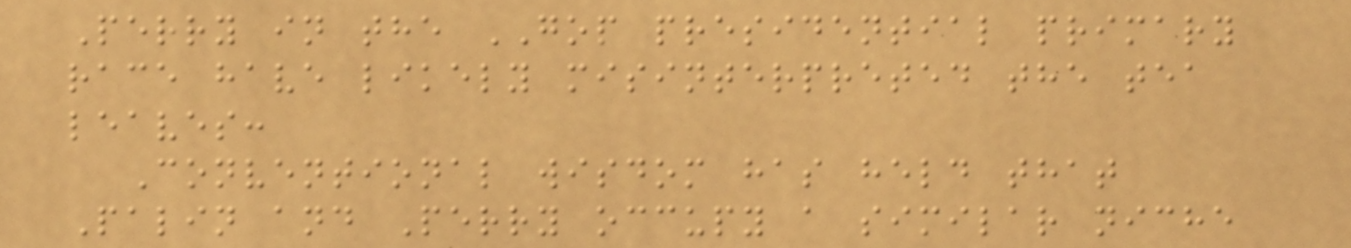Perry in the GOP presidential primary
race have likely misinterpreted the tea
leaves:
Conventional wisdom has held that
Palin and Perry occupy a similar niche
